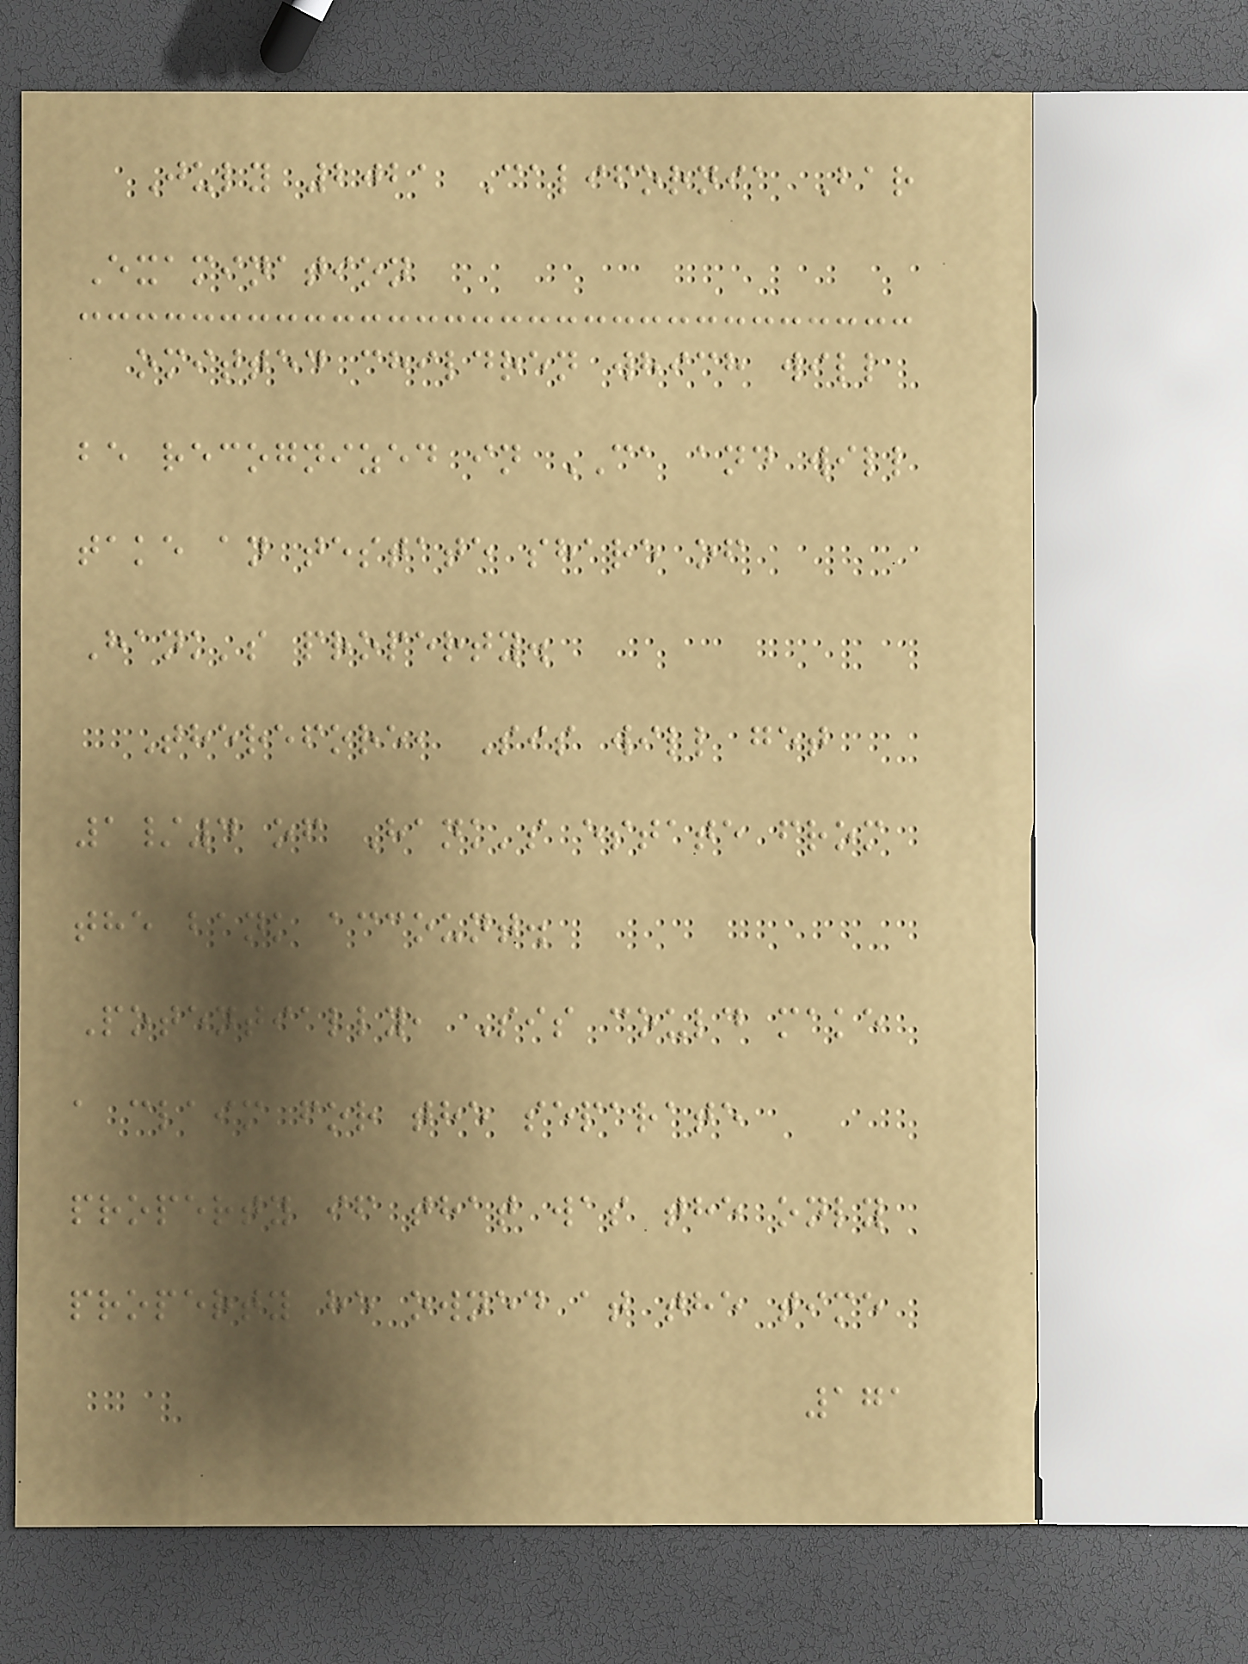July 2021 California Bar
Examination
omitted children which will
be recognized in CA and will
take an testate share of
Hank's property.
Therefore, Sis will get
1/4 of Hank's estate from
the bank account.
Potentially, Sis could make
a claim for the separate
property if that was the only
property he owned at the time
171
